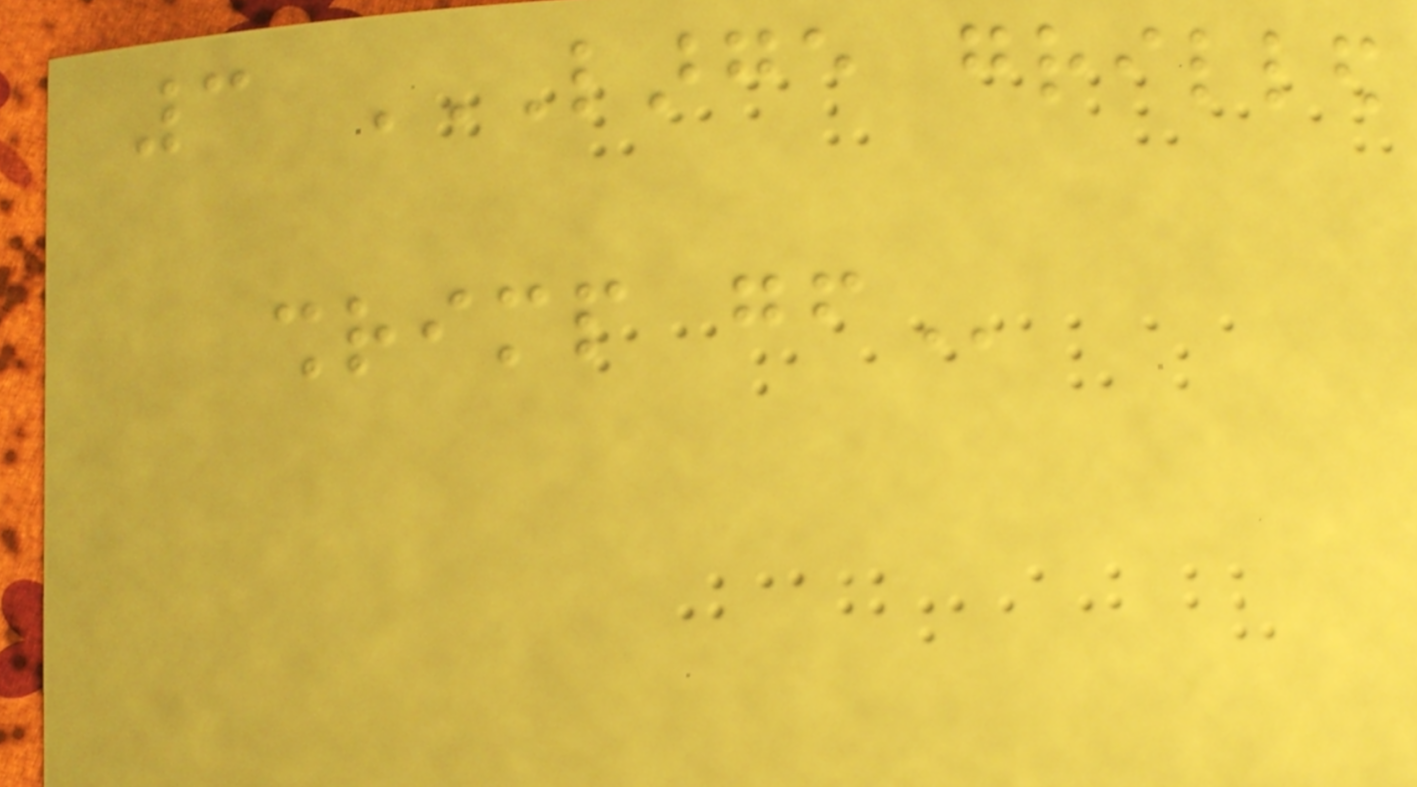3 LARGE GRILLED
SHRIMP GF
